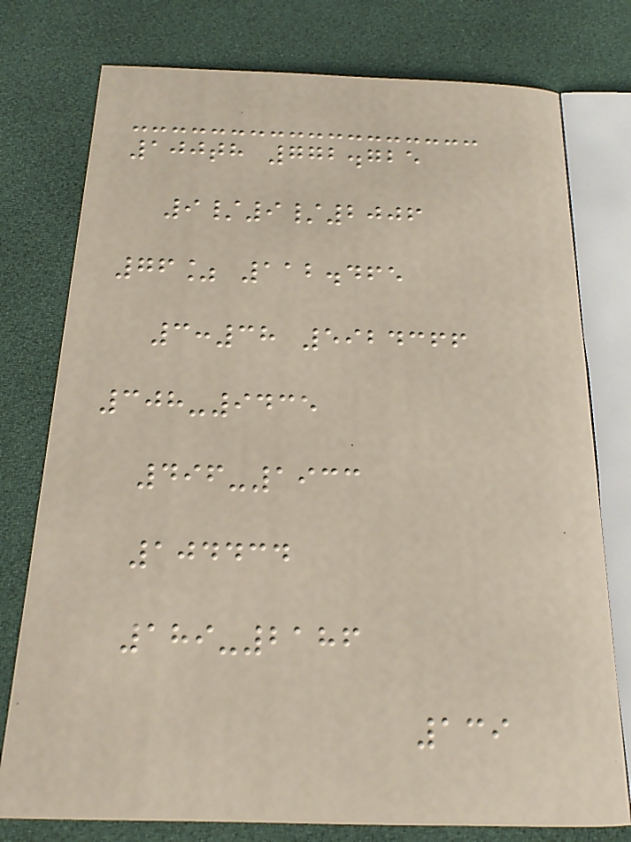100th 772.725
9/9/2006
76% 112.465
3:38 5924366
308-9435
496-1933
104434
189-2186
139
